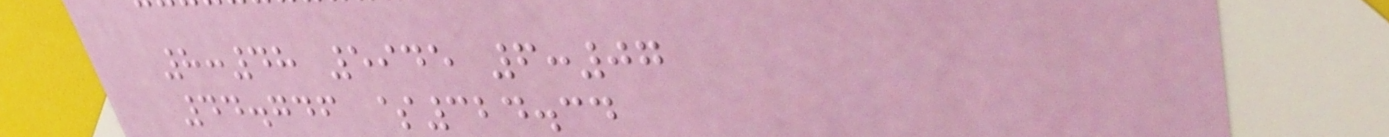8:48 5945 6:07
44.746 $324.34
